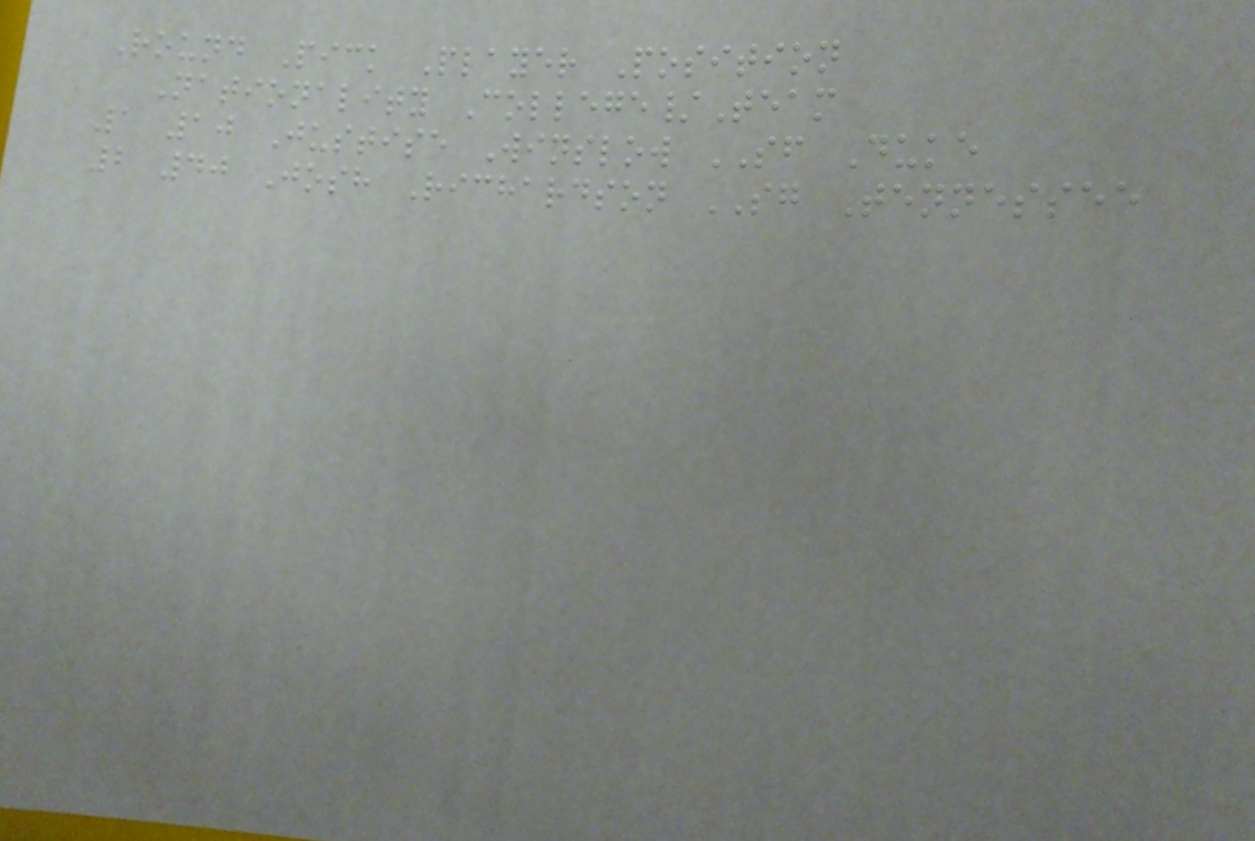Round Pick Player Position
Nationality College/Team
1 10 Justise Winslow SF Duke
2 40 Josh Richardson SG Tennessee
